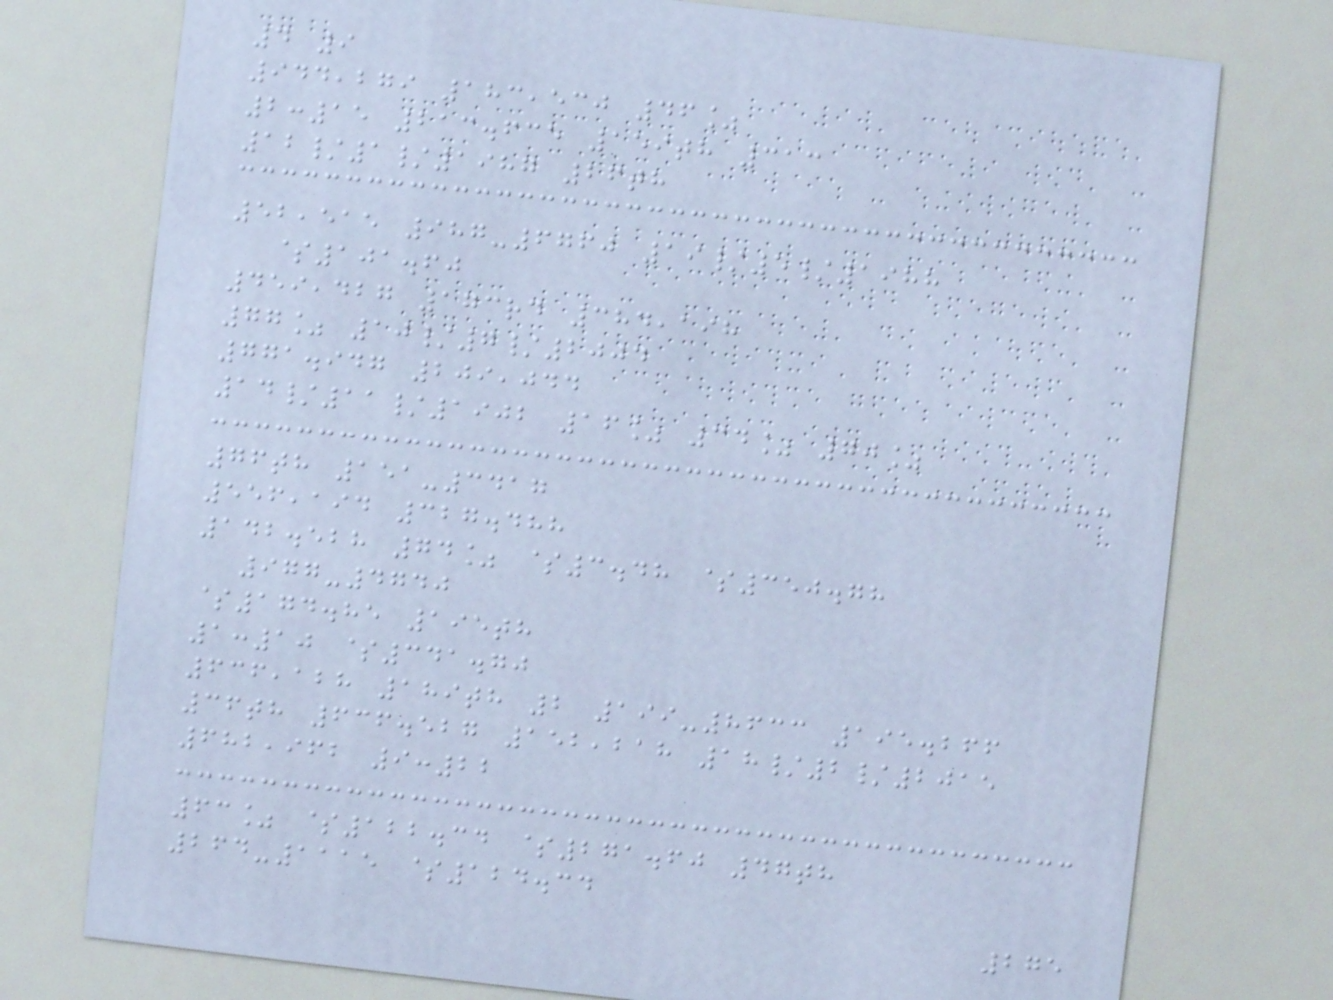4 9
944,279 183,530 46%
2:15 213.635 159th 313
12/1/1987 26th
52,515 987-6760 19/5/1988
$101.60
459,427 173rd 384,198
77% 10/7/2004
771.947 209,044
14/11/1902 16% 34% 70%
76th 151-3417
556,194 327.488
142.528 74% $3.48 $350.78
977-4740
$174.85 195th
1:10 $341.70
636,128 189th 2 199-8633 195.266
36th 636.527 152,218 18/2/2015
682,962 9:22
63% $122.34 $271.60 47th
264-1115 $124.34
275
